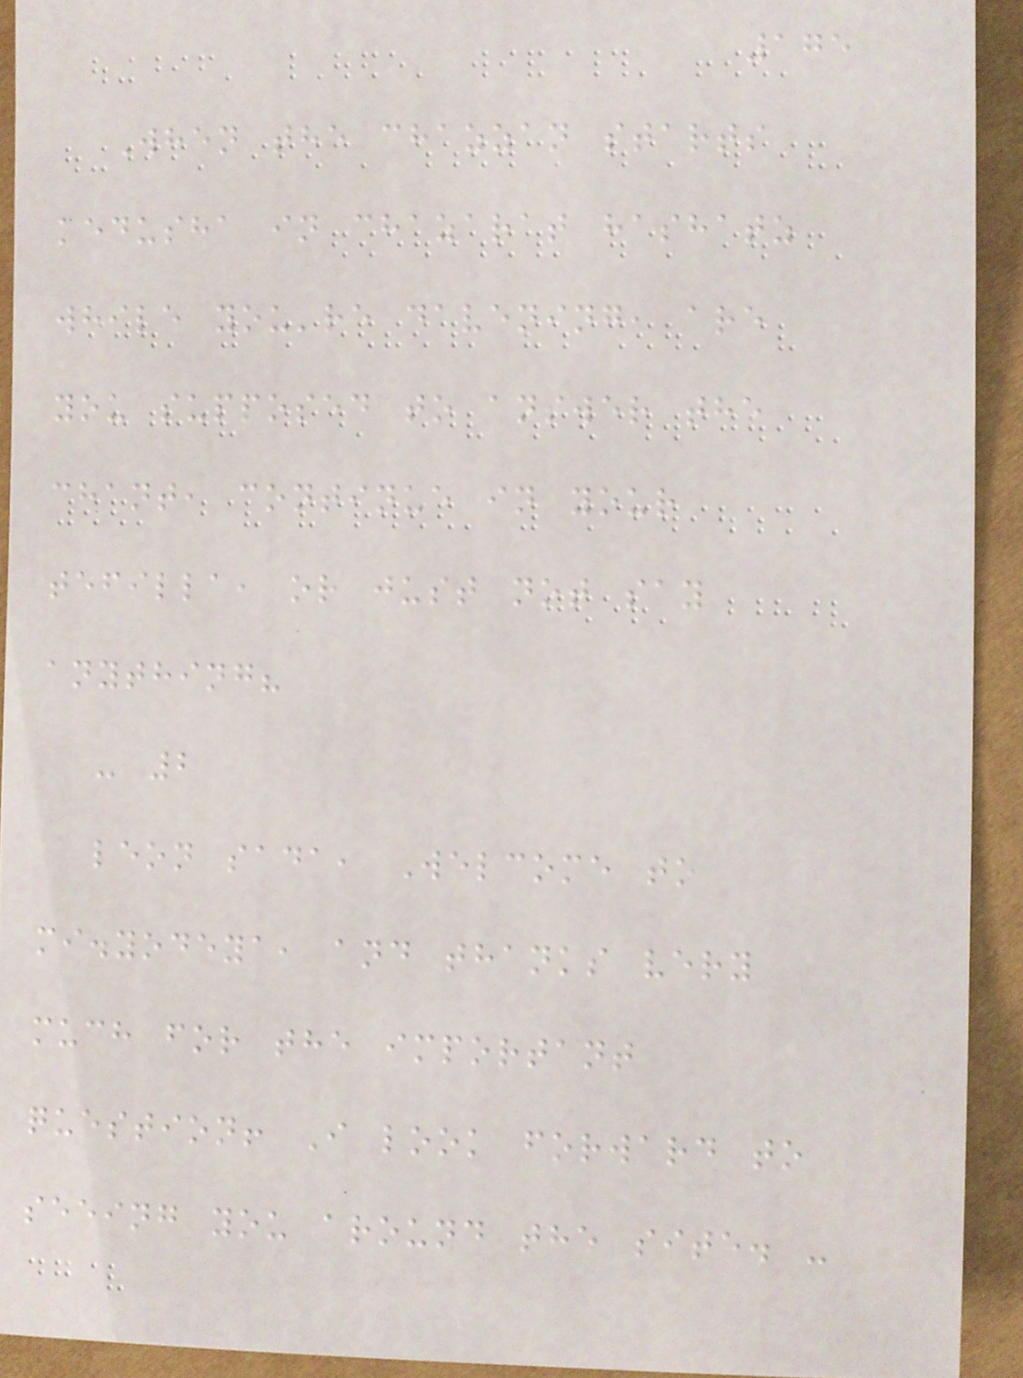175
When the chazzan starts
kedusha in chazarat hashatz
while you're davening, are
you supposed to answer the
chant, continue in your
tefilla, or just not say
anything?
- 2
leon sada, Welcome to
mi.yodeya, and thanks very
much for the important
question! I look forward to
seeing you around the site. -
